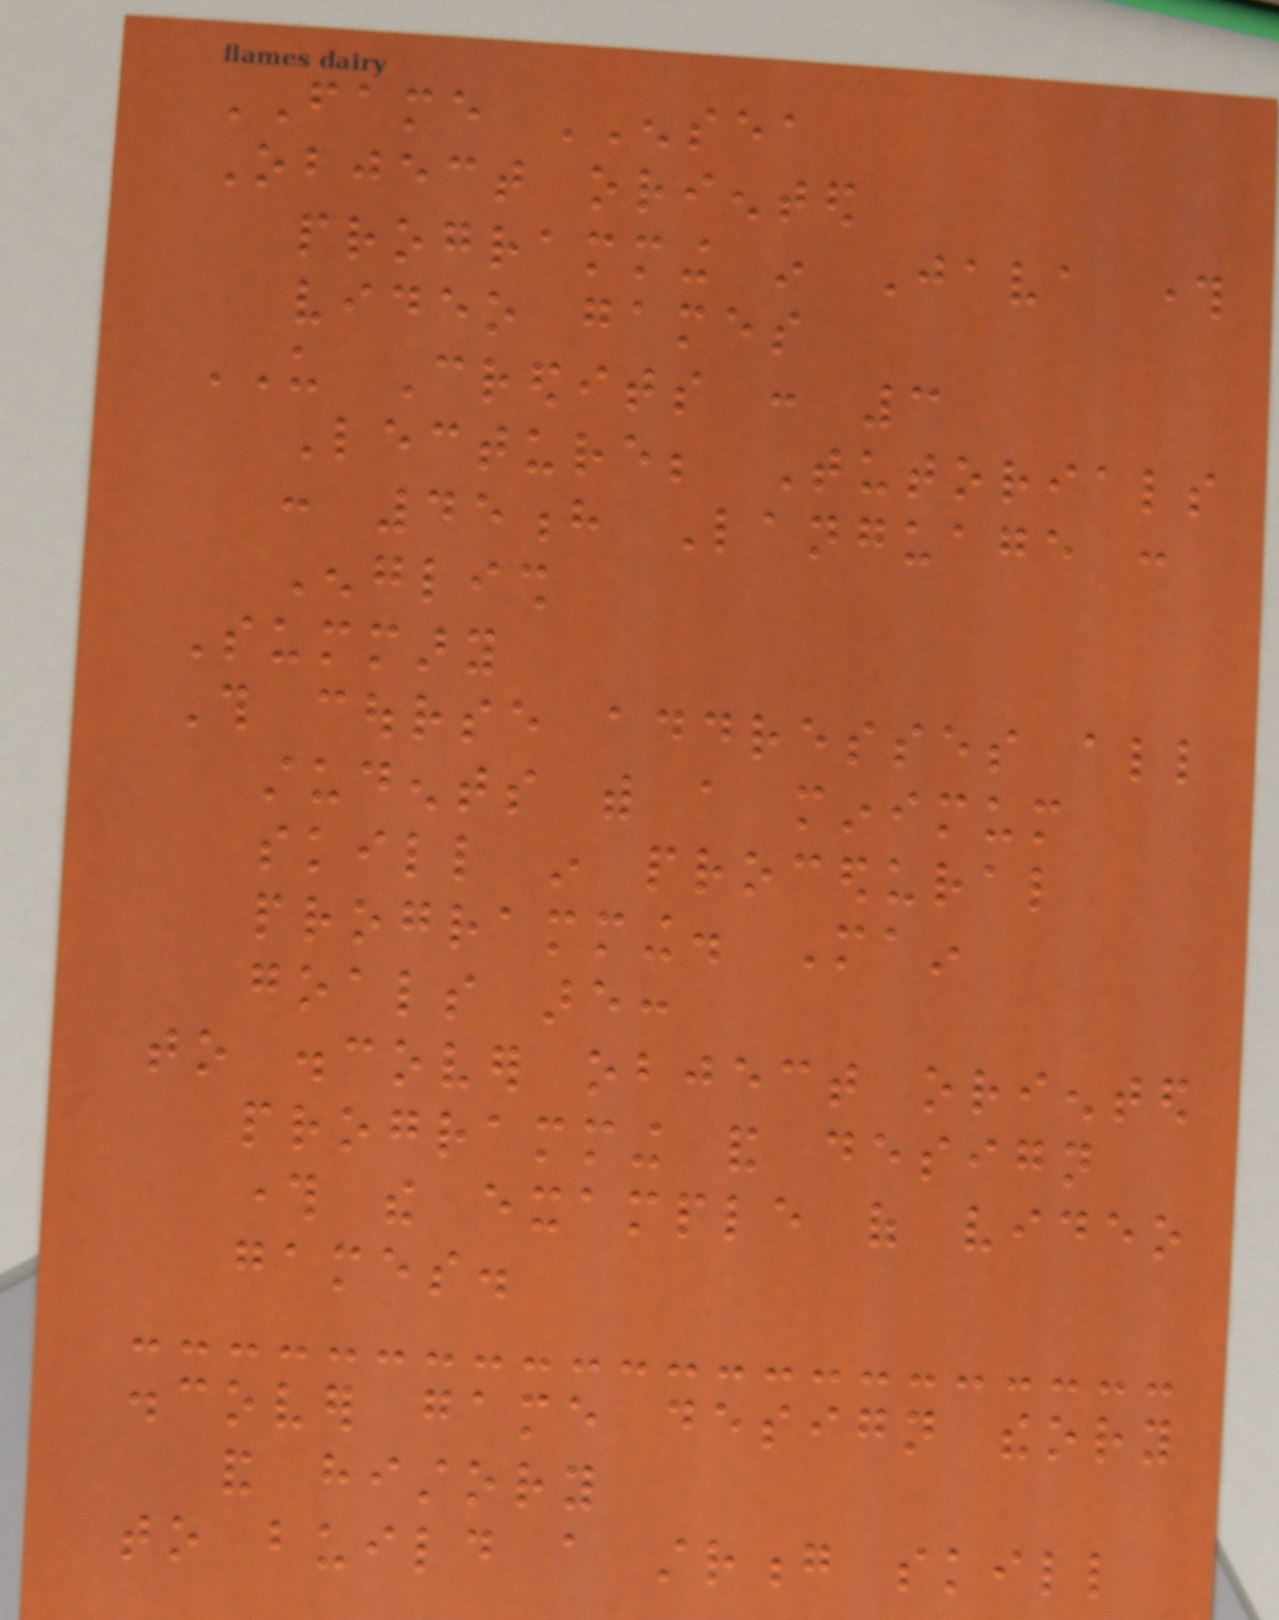FAME ENSEA
Object oriented
programming in Java through
video games
US Credits : 3
Lecture; Tutorials
: 45h Language :
English
Summary
This course addresses all
students with a minimum
skill in procedural
programming. Main
goals are:
to discover object oriented
programming and design
through the example of video
games.
discover game design theory
and history
to build a strong skill
